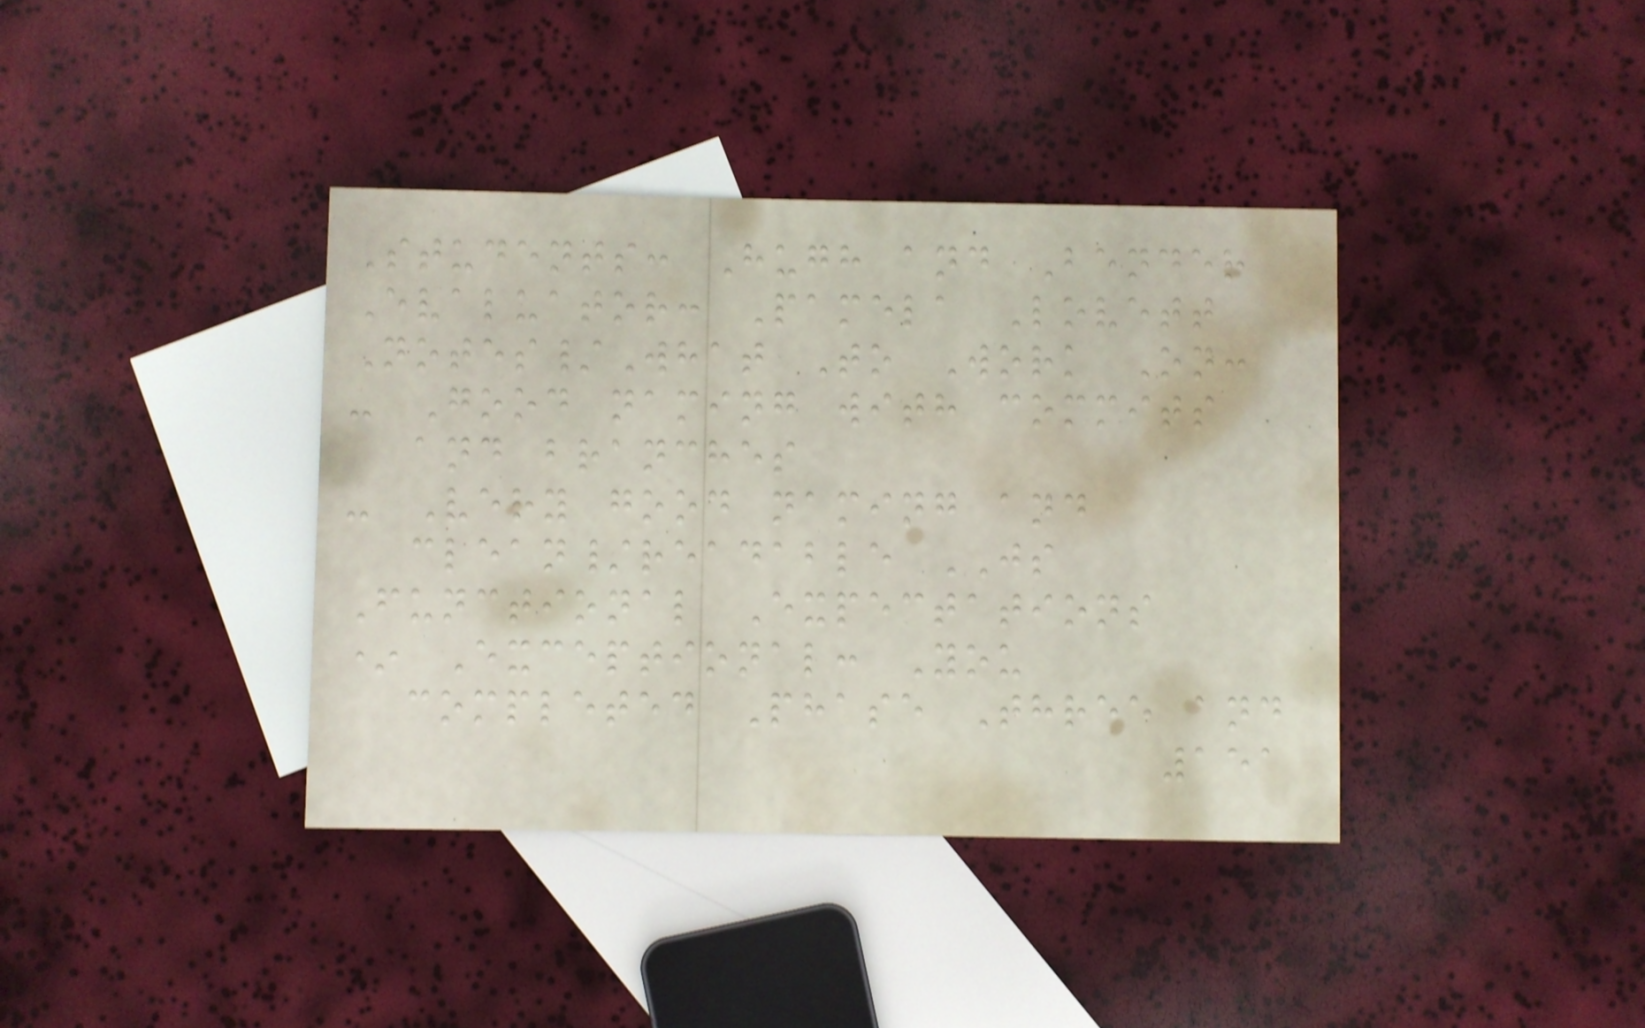Students: Hugh and Bender
Evaluator: Pamela Lovett
Notes/What To Work On:
- Good naming with commits
and branches
- Very good naming and
clean/readable JS
Functional Expectations
* Exceptional: You
completed Phase Three and
151
